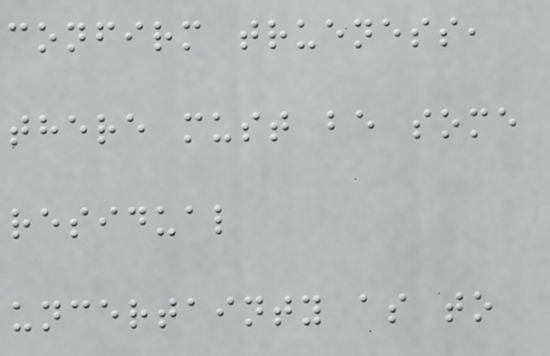confirm trueness,
there must be some
residual
uncertainty as to
